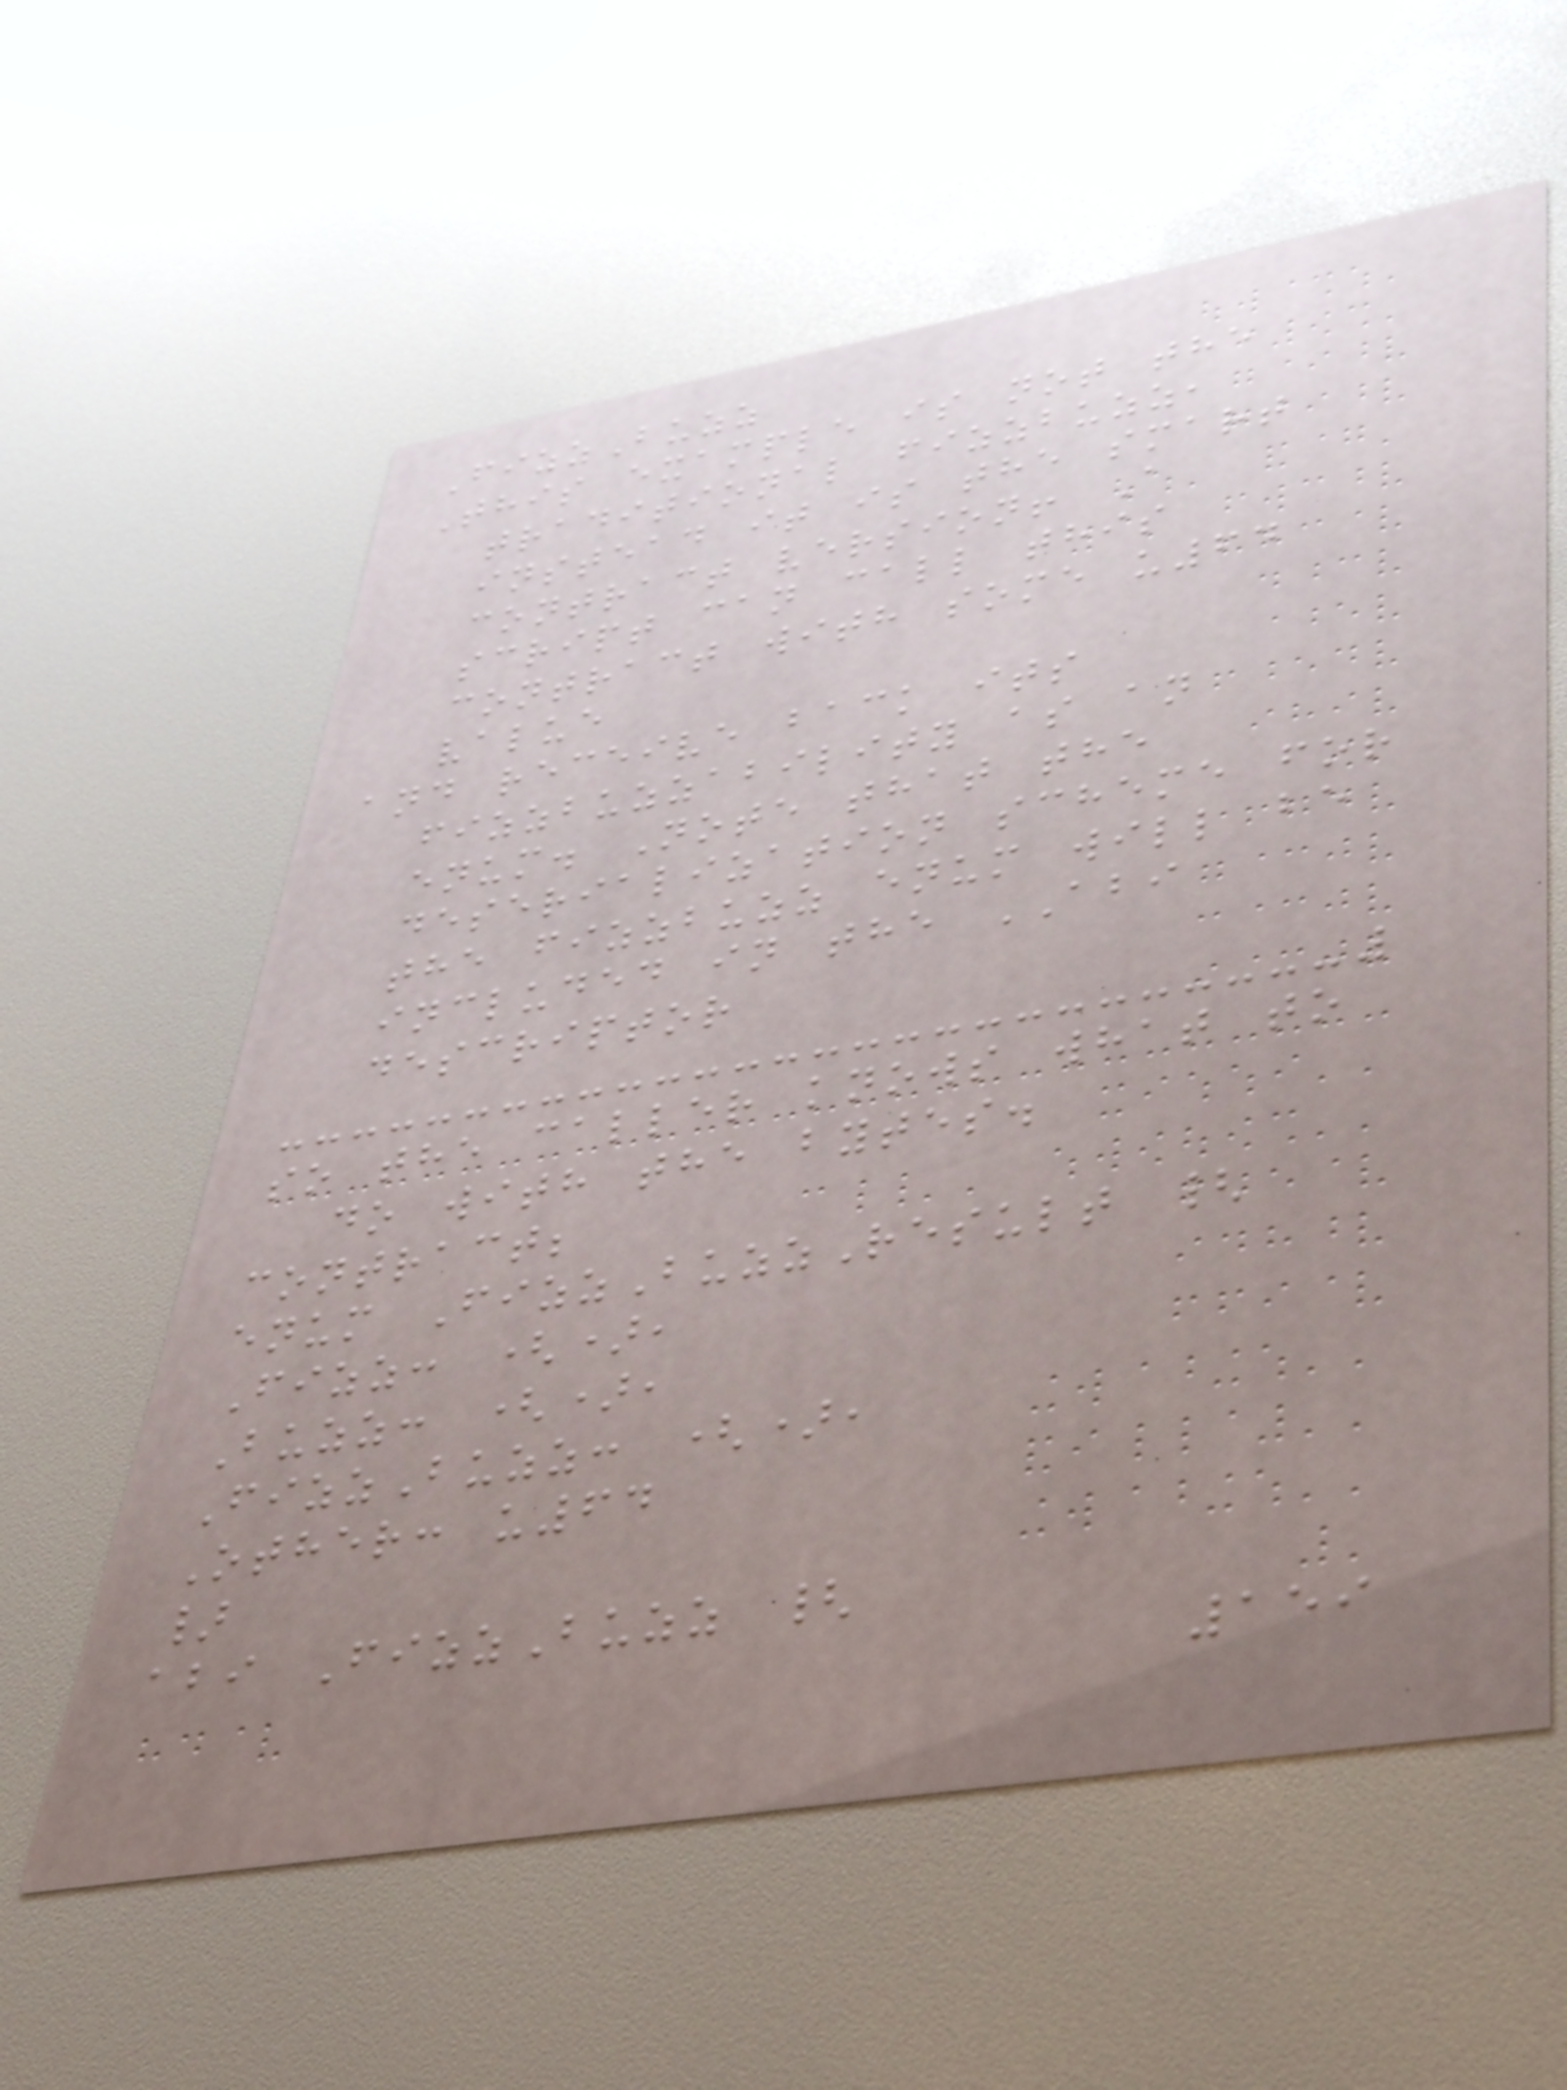FizzBuzz
This example is not the
traditional fizzbuzz,
instead it is the smart
contract version! A
script can call this
contract with some u64
value
and receive back its
fizzbuzzability as an
enum. Note that the
deserialization scheme for
the fizzbuzz enum will be
included in the ABI
descriptor
so the caller knows what to
do with the bytes.
contract;
enum FizzBuzzResult {
Fizz: (),
Buzz: (),
FizzBuzz: (),
Other: u64
}
abi FizzBuzz {
159
